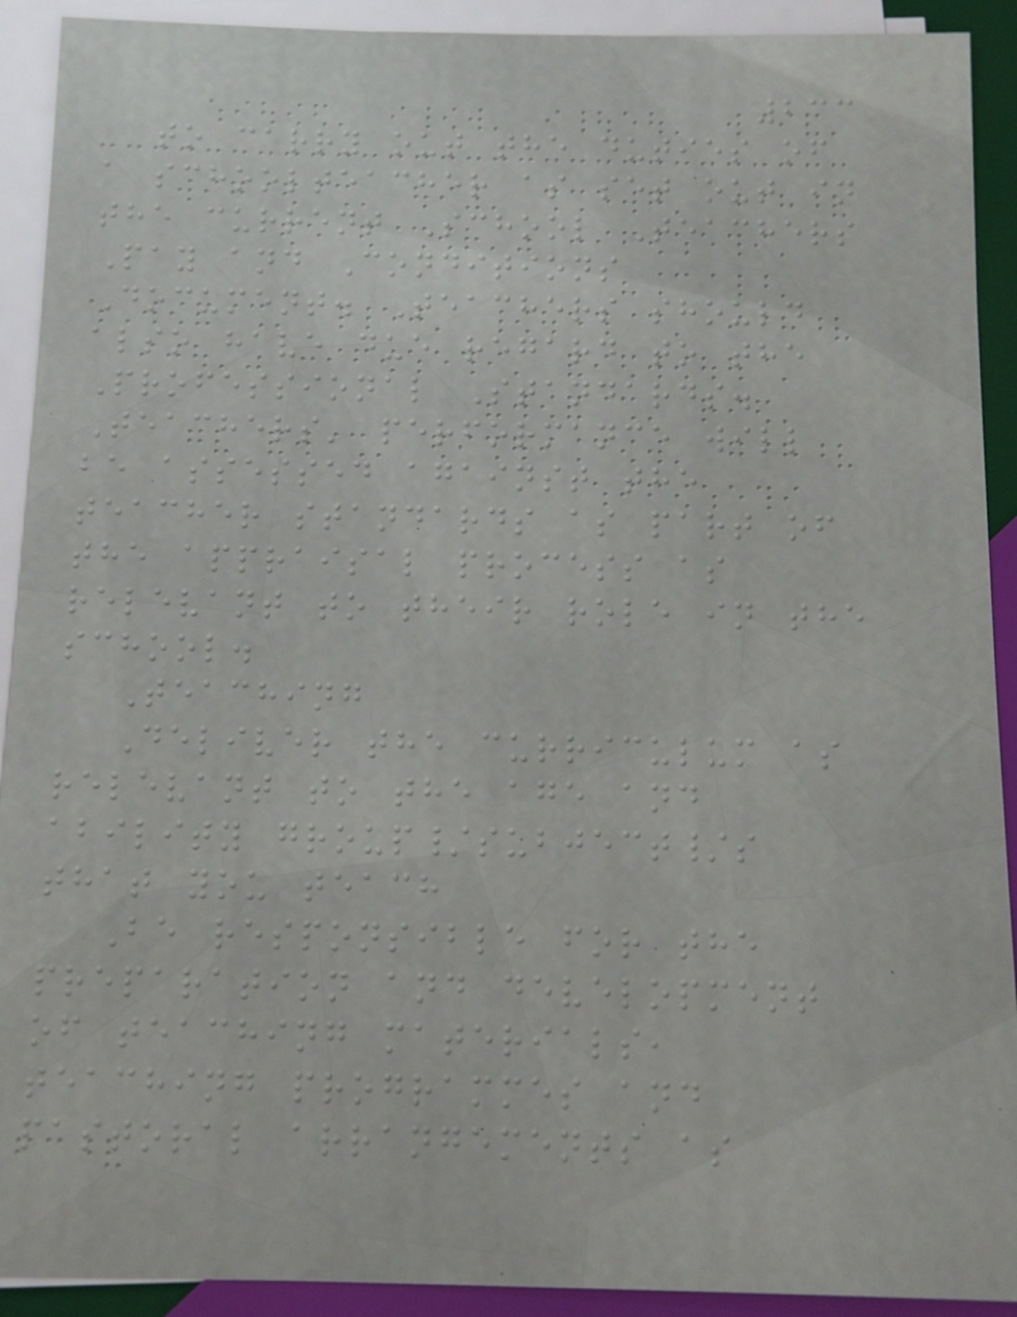233
to carry out the duties of
a schoolteacher as set out in
the current School Teachers
Pay and Conditions
Document. Teachers should
also have due regard to the
Professional Standards.
Teachers' performance will
be assessed against the
teacher standards as part of
the appraisal process as
relevant to their role in the
school.
Teaching
Deliver the curriculum as
relevant to the age and
ability group/subject/s
that you teach
Be responsible for the
preparation and development
of teaching materials,
teaching programmes and
pastoral arrangements as
